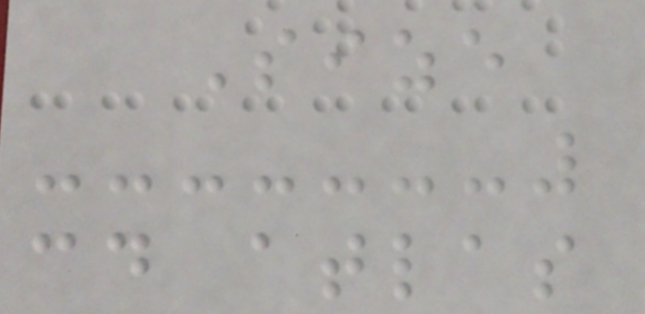Size
cd atlas
